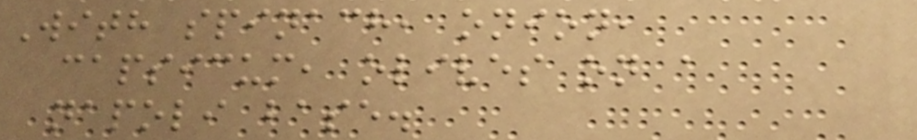With spinach, onion,
capsicum, olives on a
napoli base.
